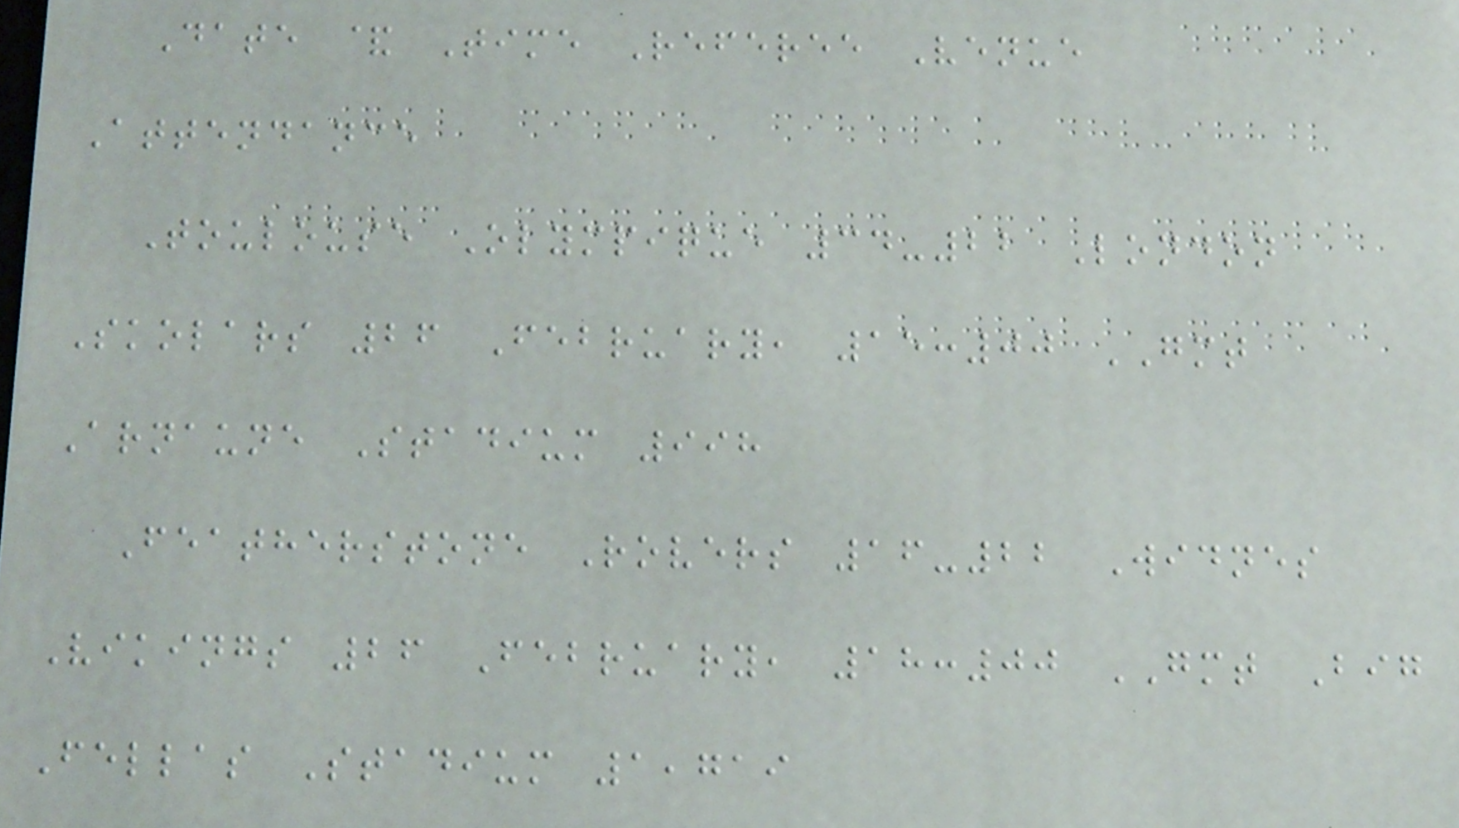Date & Time Referee Venue
Attendance
Toulouse Olympique 34-22 London
Skolars 26 February, 15:00 GMT
Arnaune Stadium 998
Featherstone Rovers 16-22 Widnes
Vikings 26 February, 18:00 GMT Big
Fellas Stadium 1,719
